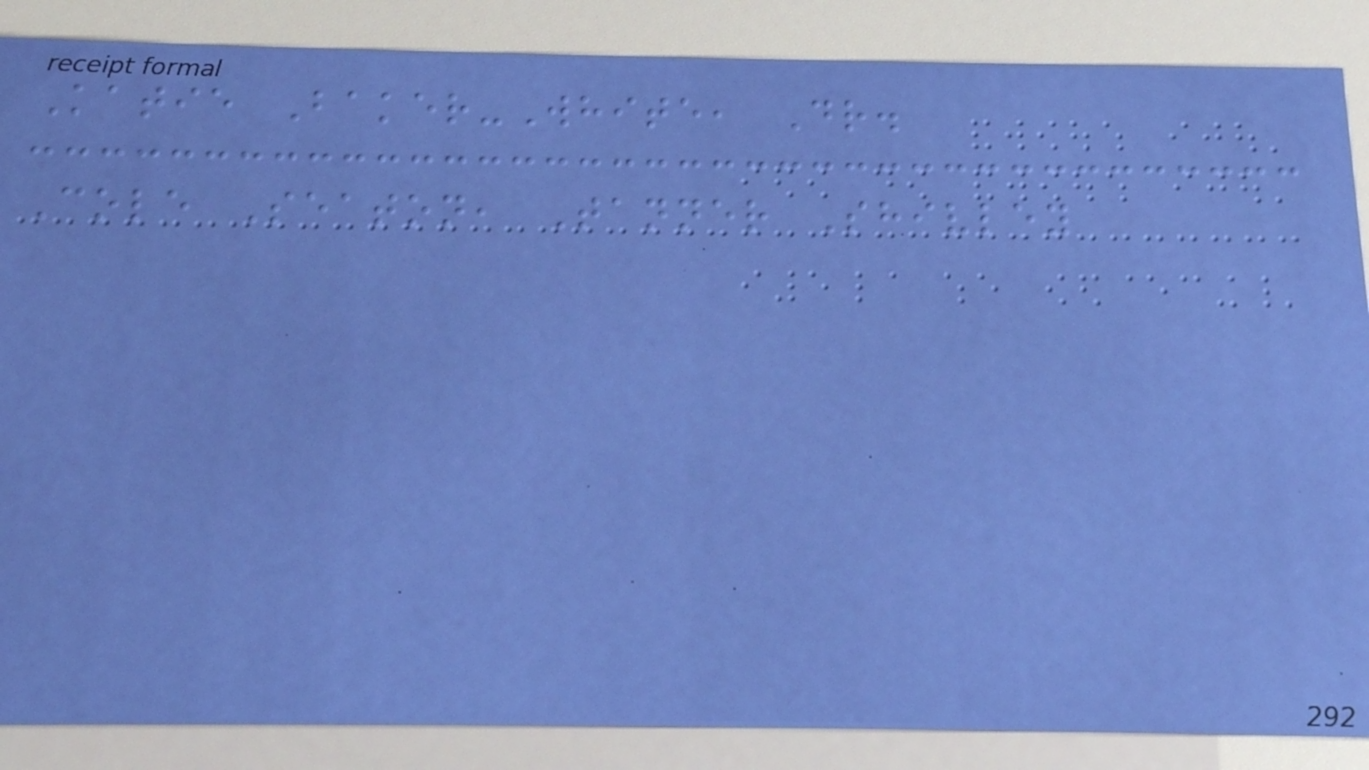Katie Baker-White, Dr.
Cole Seaton, Tanner Shivley
